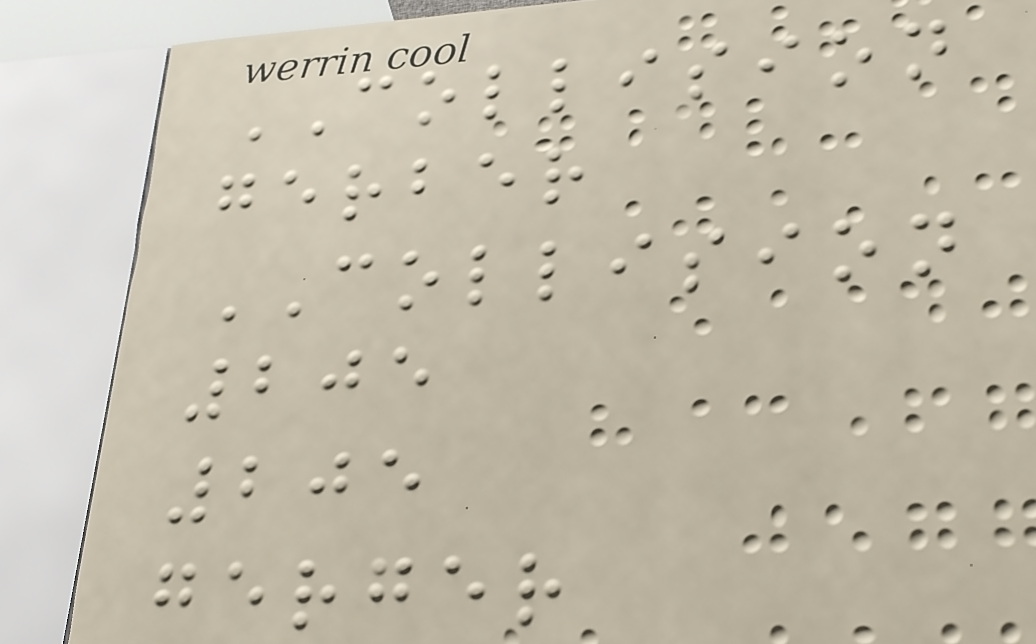COLLISION
gerber
COLLISION
205
205
gerger
